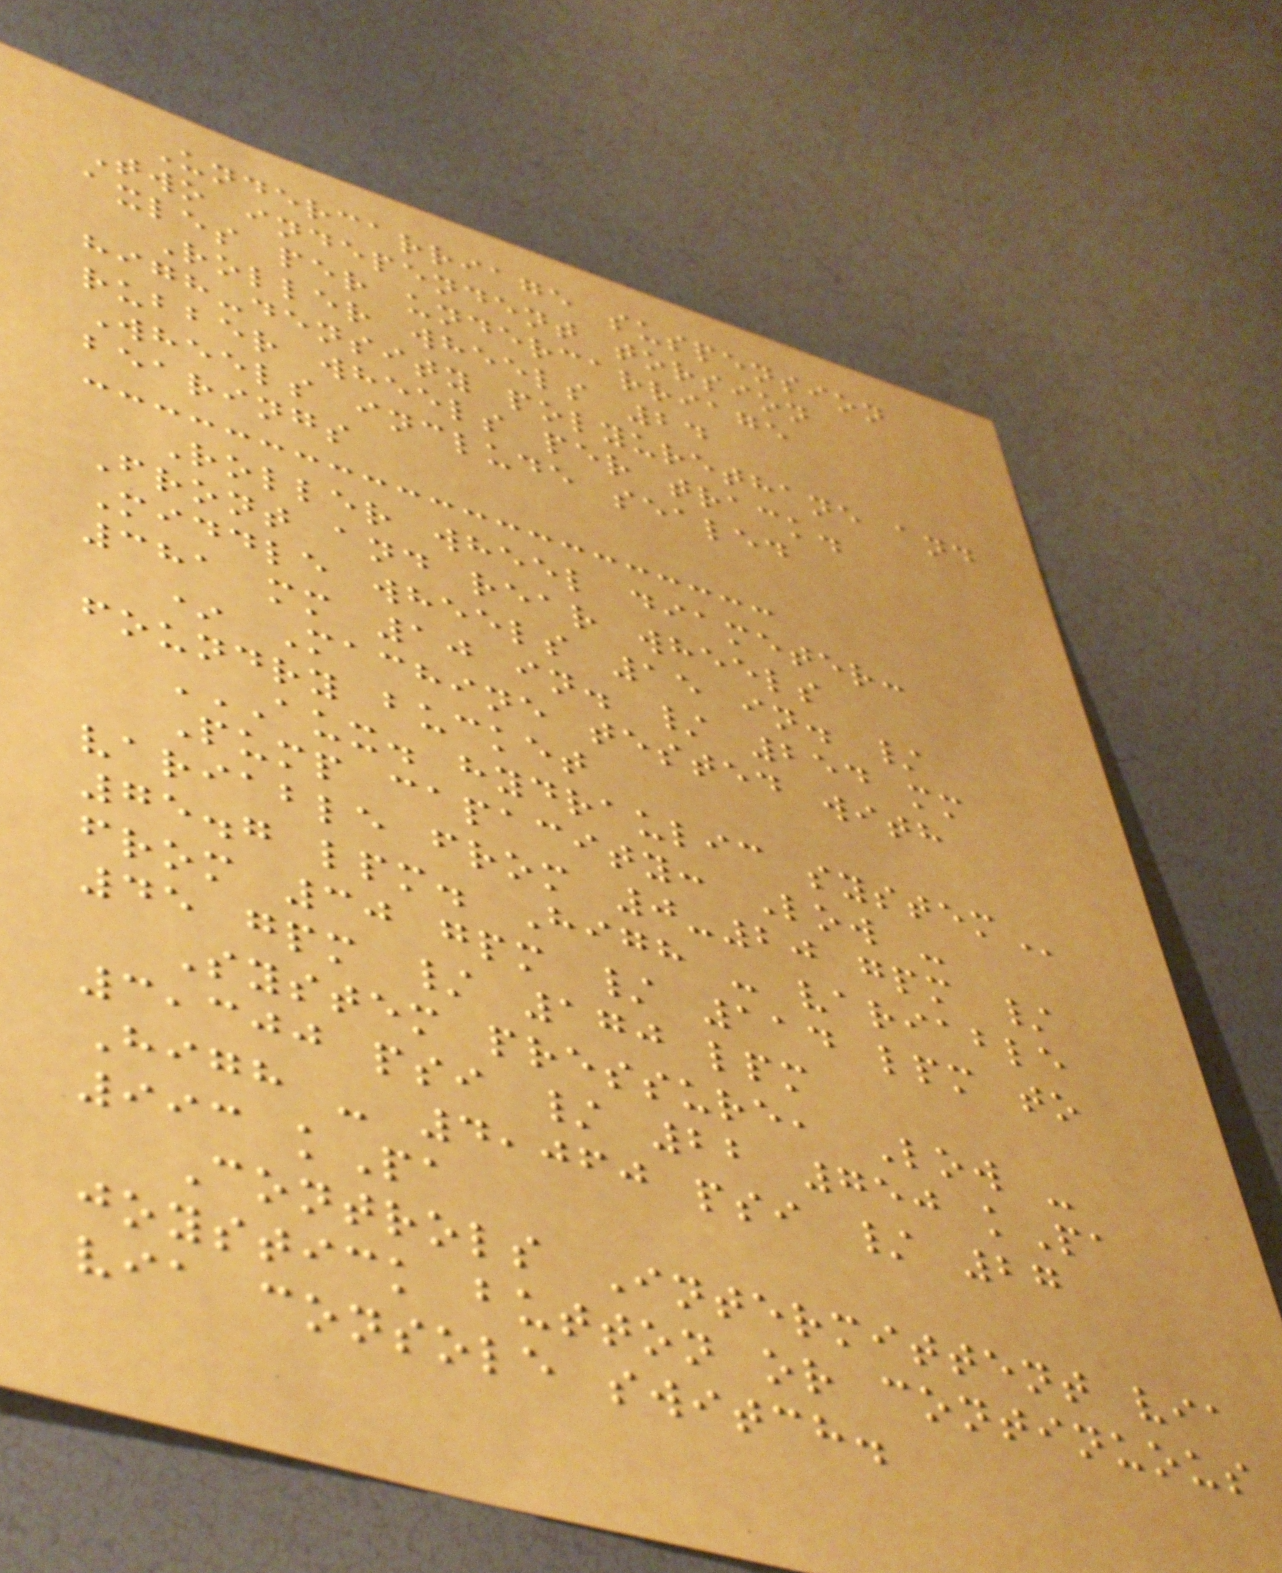Undercarriage suspension
Two independent torsion
axles per undercarriage
Roller wheels 24
high-density polyurethane and
rubber wheels per track.
Wheels include sealed
bearings
Roller wheel diameter:
Front and rear wheels
Middle wheels 15 in. /
381 mm 10 in. / 254 mm
* Machine tested with
foundry bucket
AUX. HYDRAULIC SYSTEM
Pump capacity: Low -
variable from 0-20 gpm /
75.7 lpm. High - variable
from 30 gpm / 114 lpm to
45 gpm / 170 lpm
System pressure, Low -
3,300 psi / 22 750 kPa
High - 4,060 psi / 27
993 kPa
Controls Intermittent via
joystick button or continuous
via console switch.
